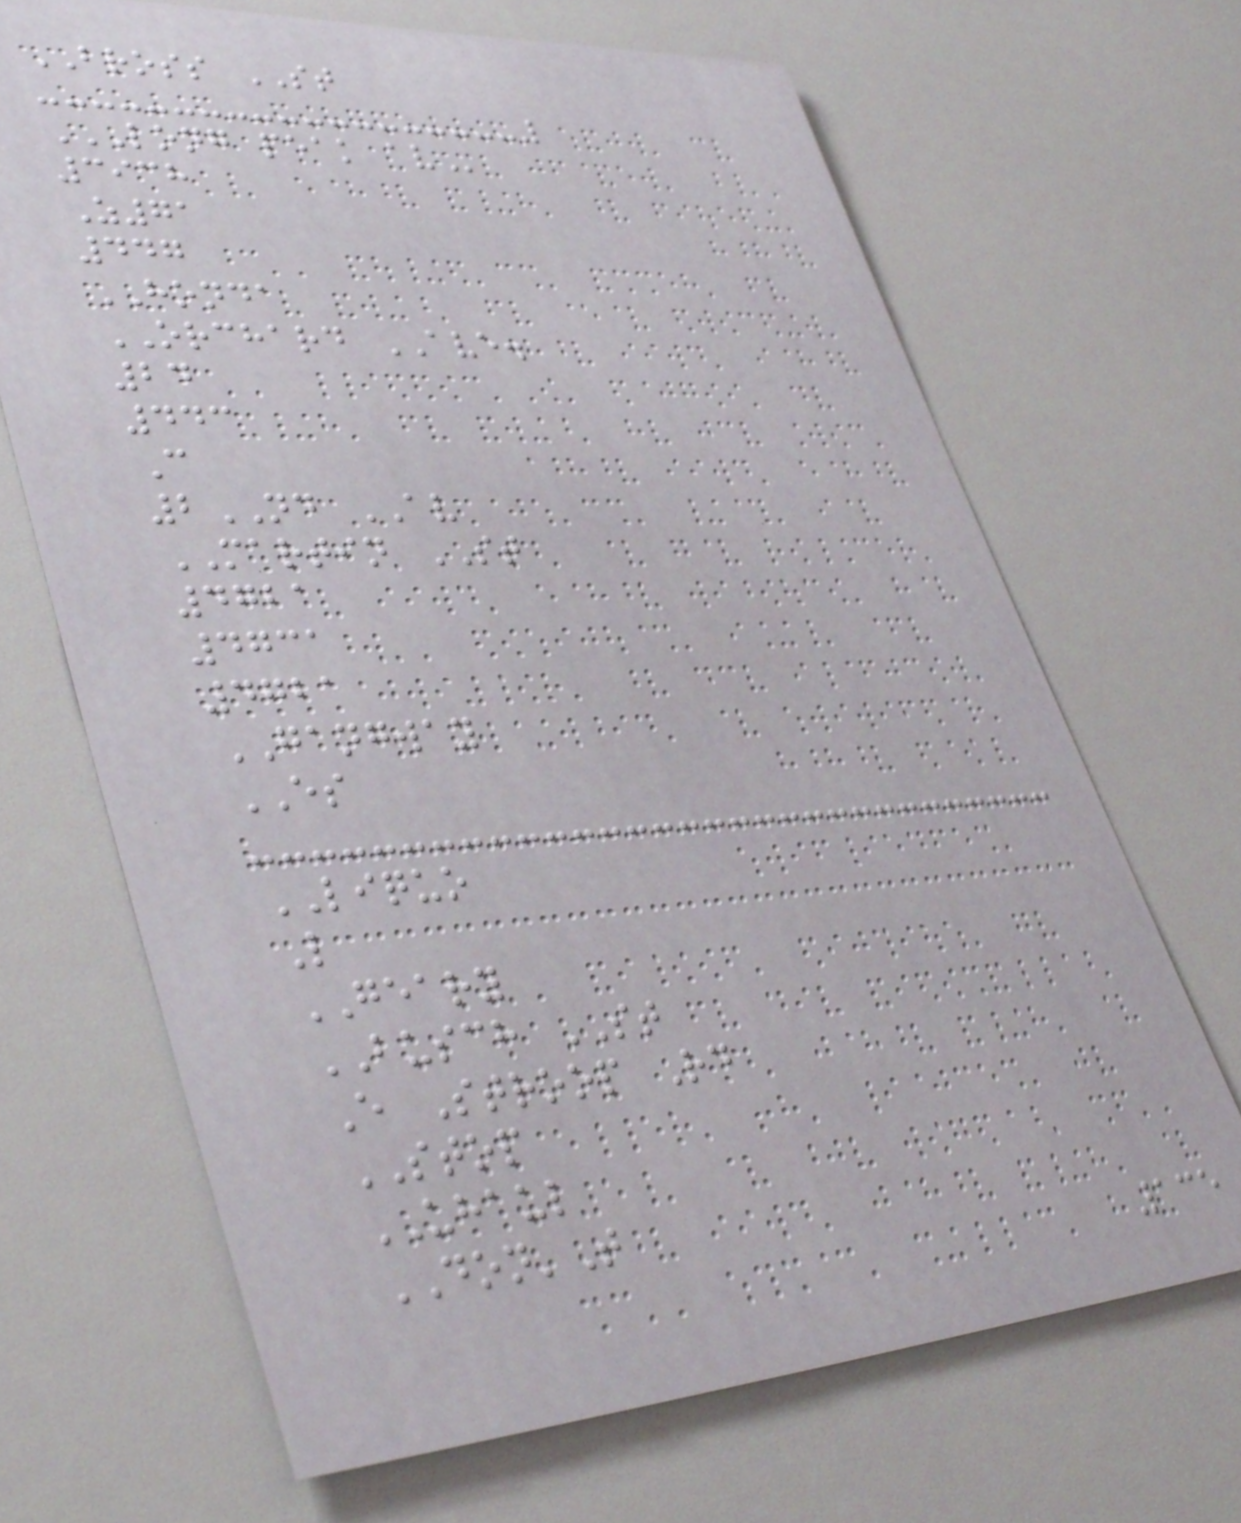BROSS ST
LONG PEAK AV
3938
Z71
447
HONDA
ORCHARD AVE.
24
443
C
2ND AV
MARTIN ST
4721
4731
4721
GANGWAY
ES
LIQUO
L
GEARY
BUSCH ST
E Stroop Rd
STOP
UHAUL
DON'T
135
